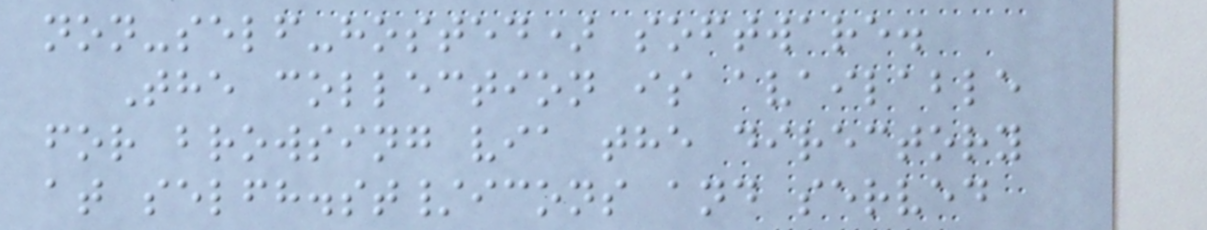non-self-hosted) software.
The collection is available
for browsing via the directory
at selfh.st/icons and served
